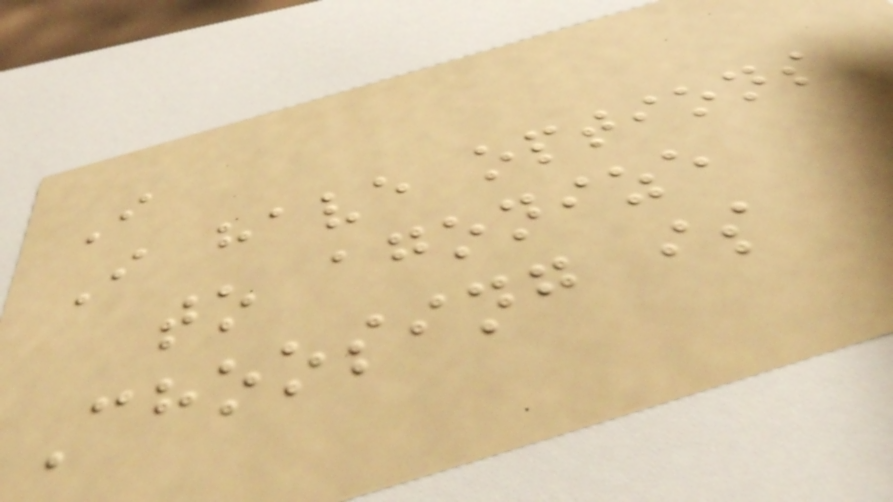I
I have options
to agonize
Choosing is
